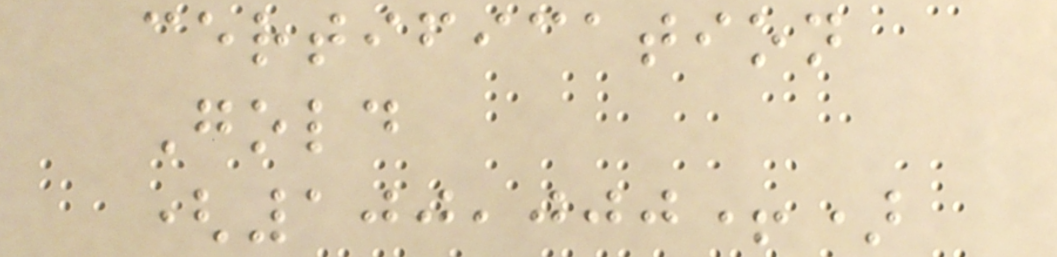certification
Gold
(100,000+)
